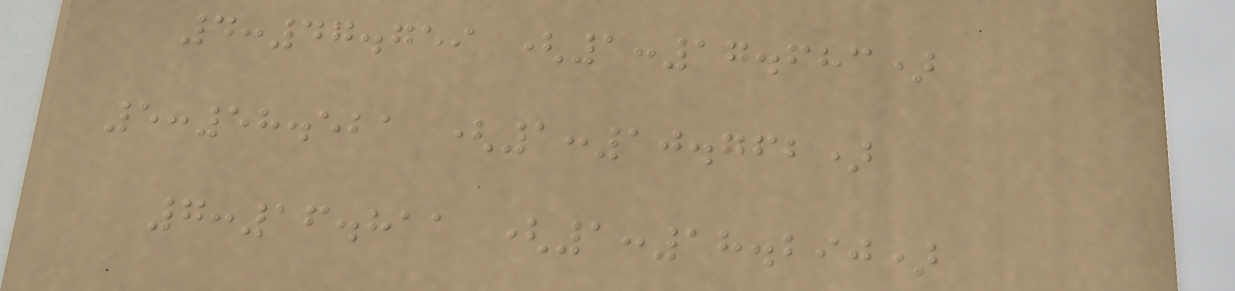4:47.759 (1:17.683)
5:58.521 (1:10.762)
7:16.811 (1:18.290)
